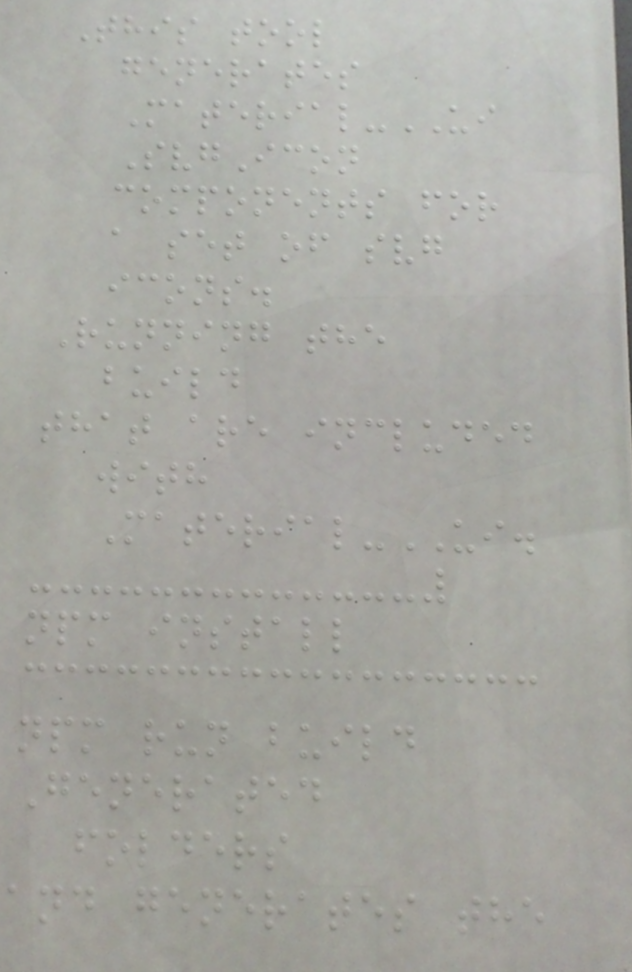This tool
generates
Material-UI
SvgIcon
components for
a set of svg
icons.
Running the
build
that are included
with
Material-UI.
npm install
npm run build
Generated
folders
and generates the
